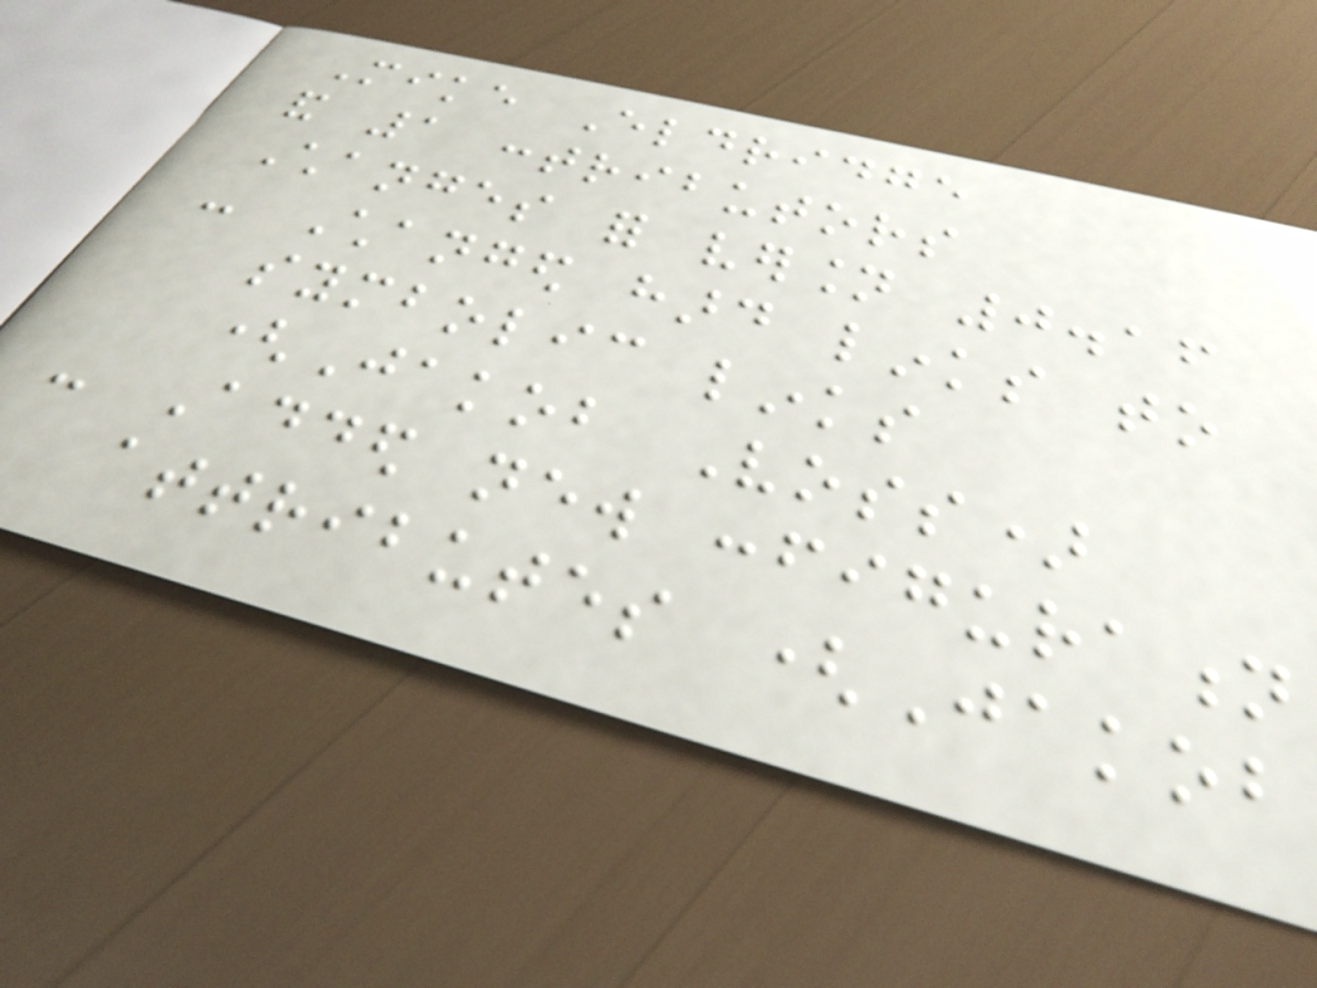Mike Eldridge
and 1 contributors
Changes for version 0.16
- Changed hard links to
symbolic links
(Jakob Voss)
- Added new configuration
attributes (Jakob
